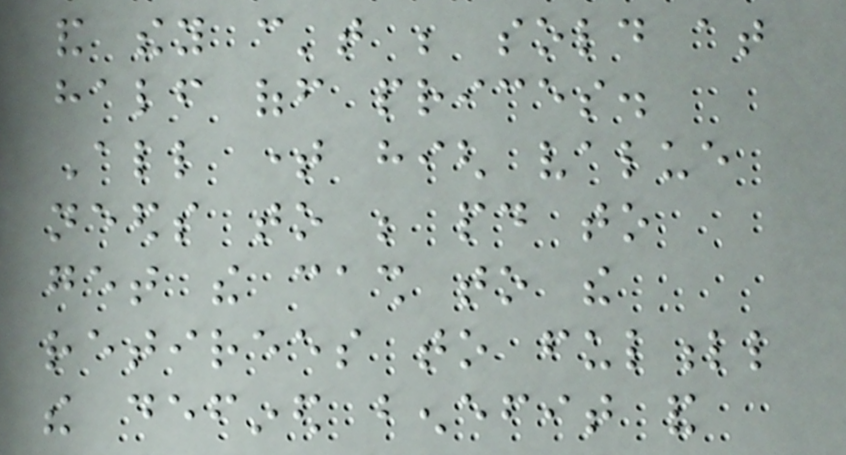and they can't be sold at
half off prices.
All time high value
needs to be paid to
get the cash to the
retirees to fulfull
the defined benefit and
